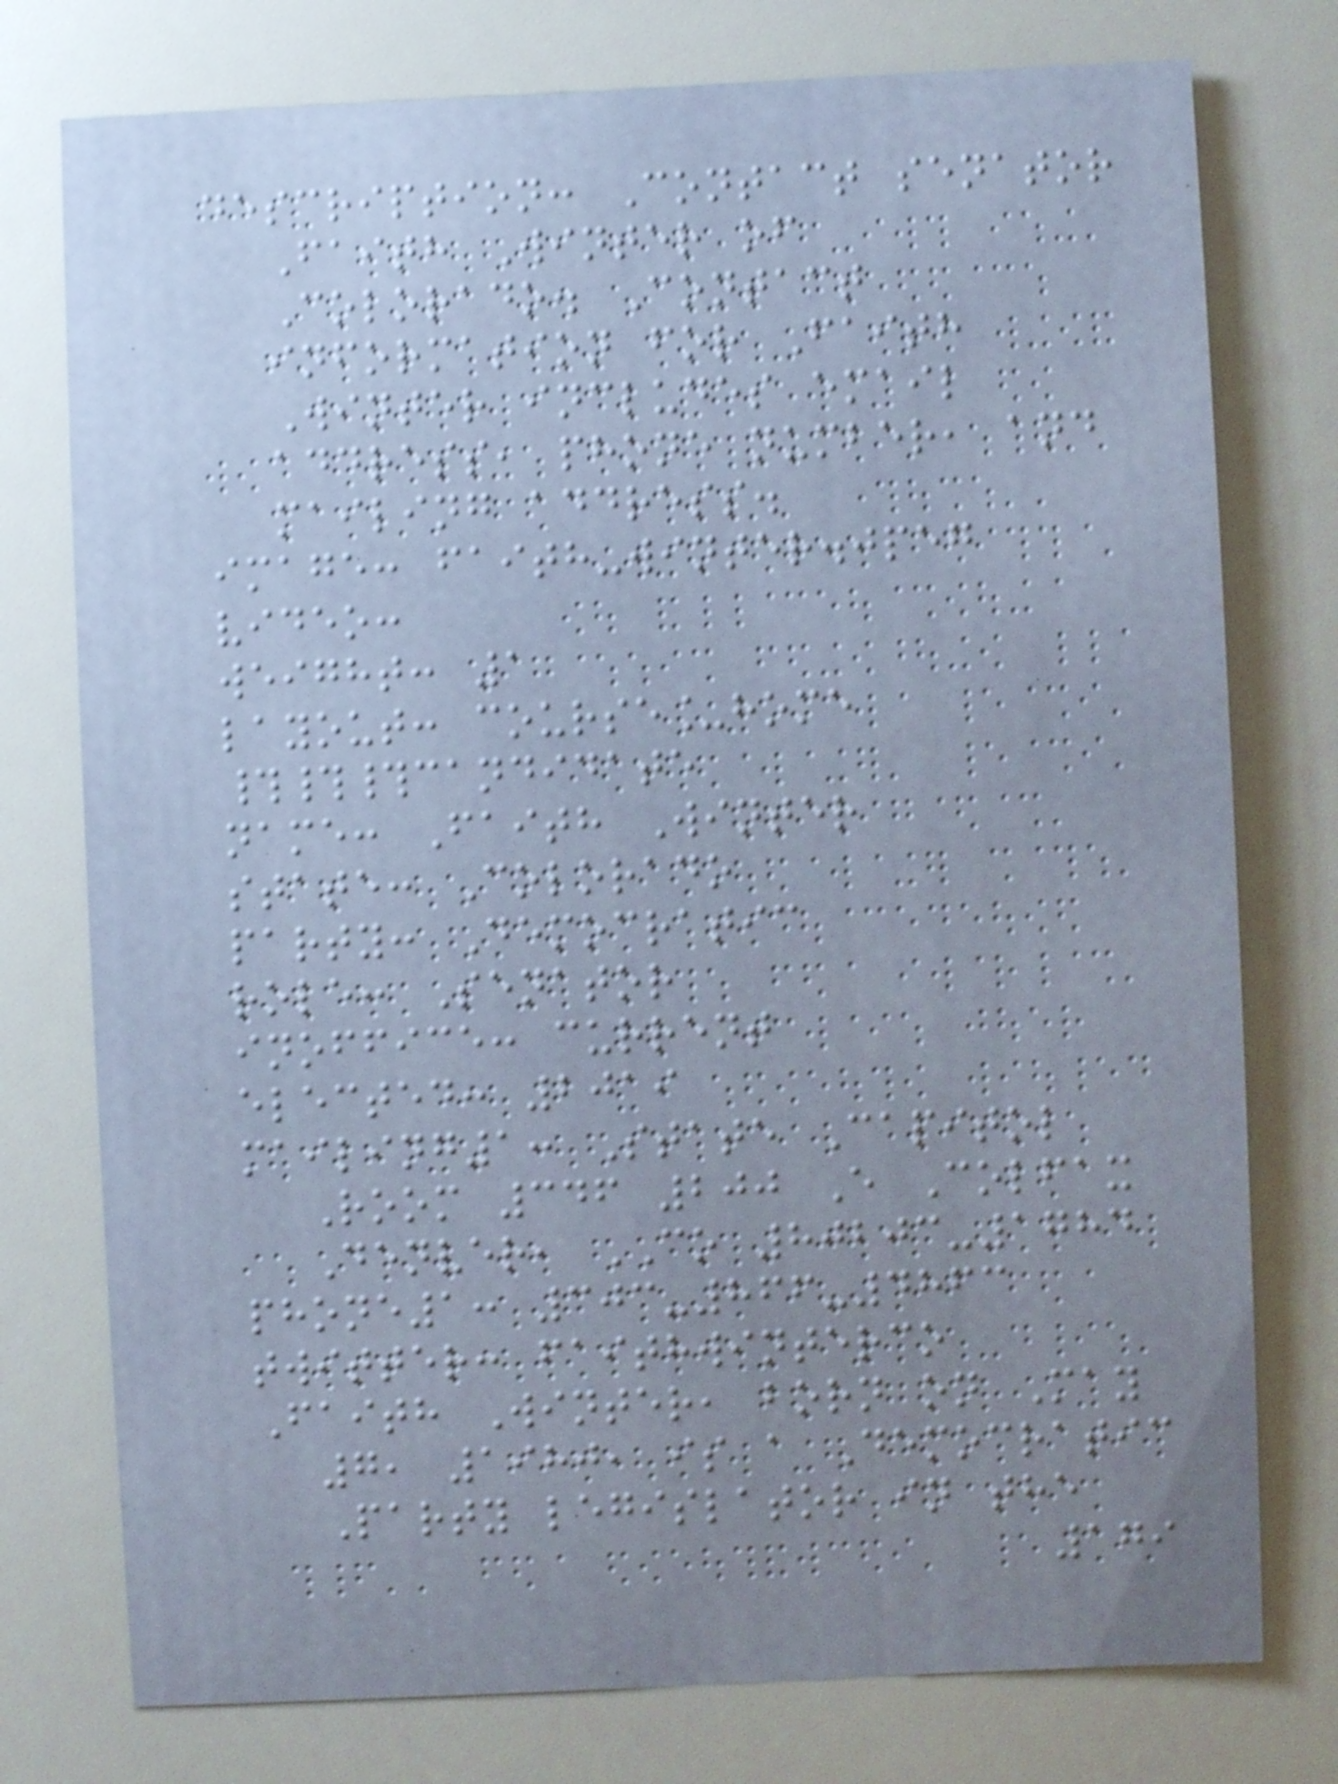description: Contact senator
Faith Winter of
Colorado. Contact
information for Faith
Winter includes email
address, phone number, and
mailing address.
image: faith-winter.jpeg
video:
weight: 1
layout: course_home
###candidate
name: Faith Winter
state: Colorado
party: Democratic
role: Senator
inoffice: current
elected: 2019
mailing1: State Capitol
Room 346 200 E Colfax
Denver, CO 80203-1784
phone1: 303-866-4863
twitter: faithwinterco
Faith Winter, born on May
7, 1980, is a Democratic
Party legislator in the
179
